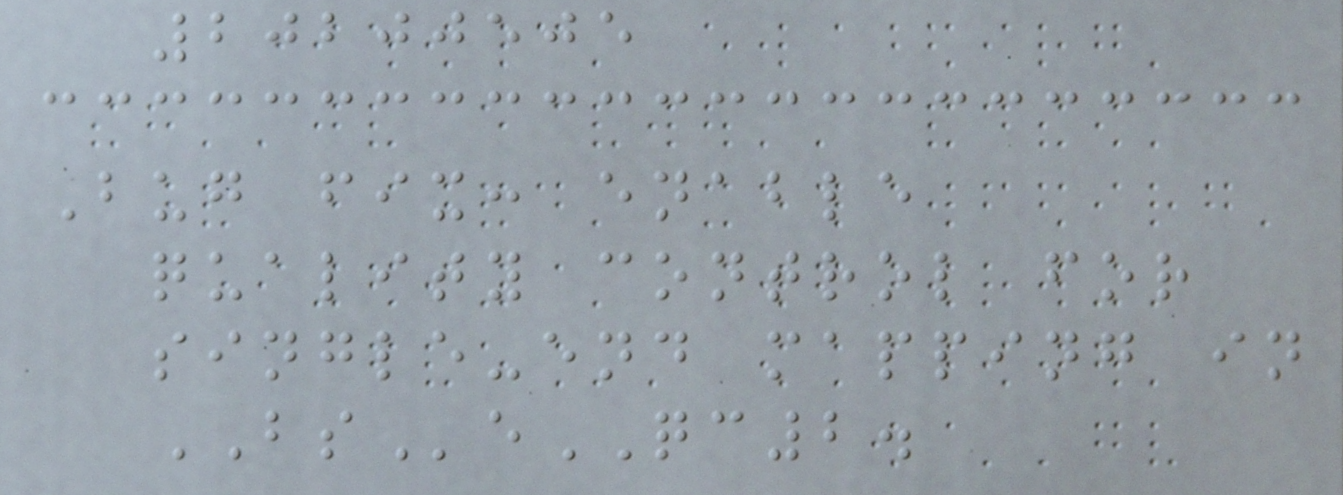20200505
Bug fix: enable
quality control for
single-end mapping in
BSeQC2.
